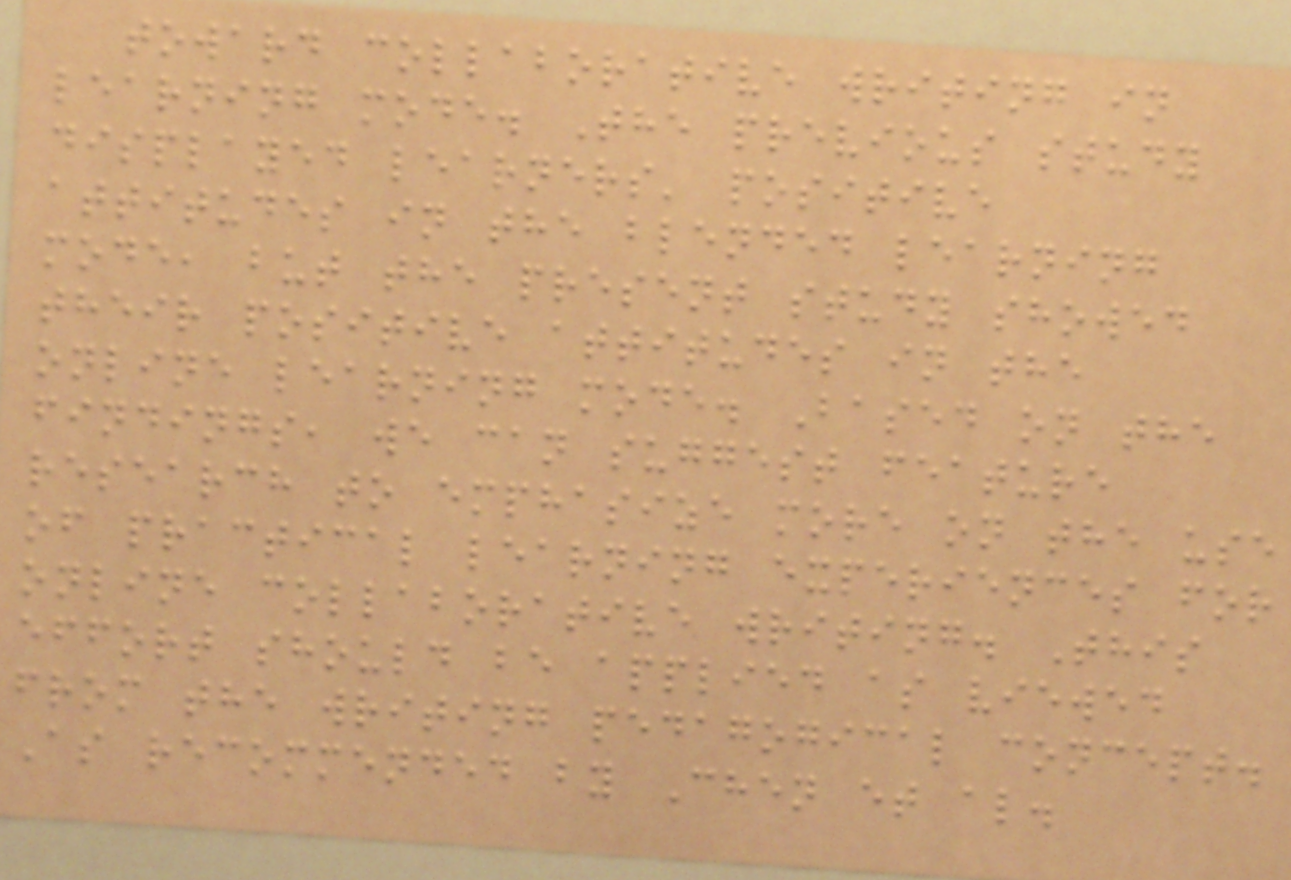toward collaborative writing in
learning mode. The previous study
displayed learners' positive
attitudes in the blended learning
mode, but the present study showed
their positive attitudes in the
online learning mode. Based on the
findings, we can suggest feature
research to emphasize more on the use
of practical learning experiences for
online collaborative writing. This
effort should be applied as viewed
from the writing pedagogical concept.
As recommended by Chen et al.
